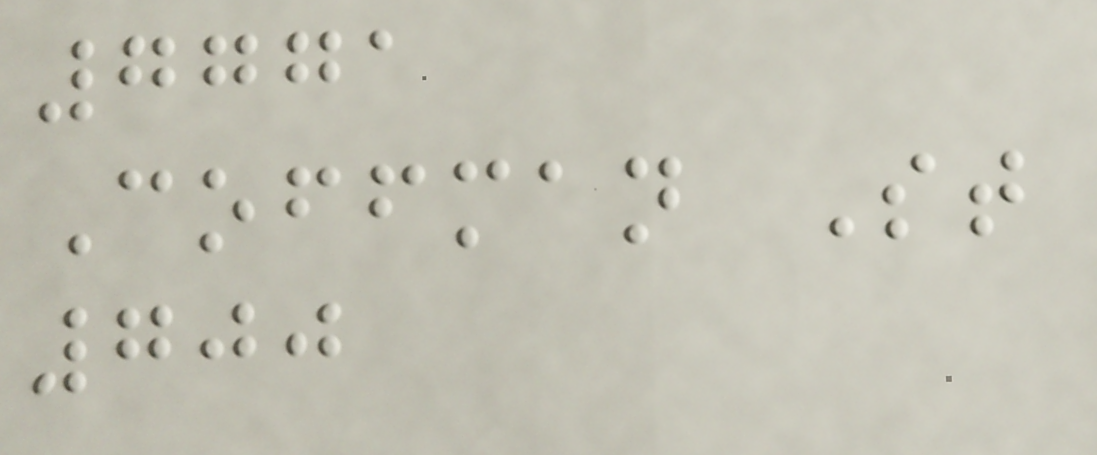7771
Coffman St
700
